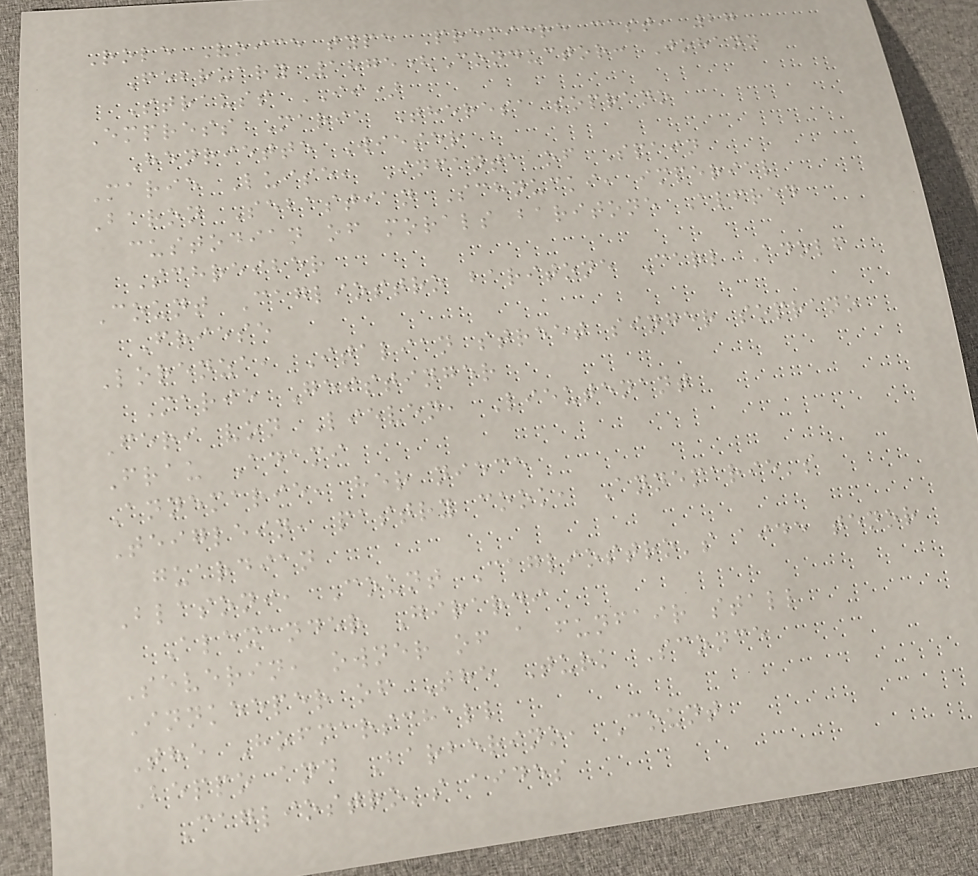Role Voice type Premiere cast, 27
February 1875(Conductor: Johann
Strauss II)
Empress Maria Theresa soprano
Henriette Wieser
Marie Luise, Infanta of Spain
Baron Sebastian Schnucki, imperial
custodian of morals baritone Alfred
Schreiber
Count Cagliostro baritone Carl Adolf
Friese
Lorenza, Italian street singer soprano
Marie Geistinger
Feri von Lieven, Lieutenant
Frau Adami
Annemarie, her niece
Teiglein, pastry cook, Annemarie's
guardian
Blasoni, Count Cagliostro's aide tenor
Alexander Girardi
Severin, owner of a funfair stall
Innkeeper of The Turk Sconce
The Hofmarschall
Beppo and Barberino, Count
Cagliostro's aides
